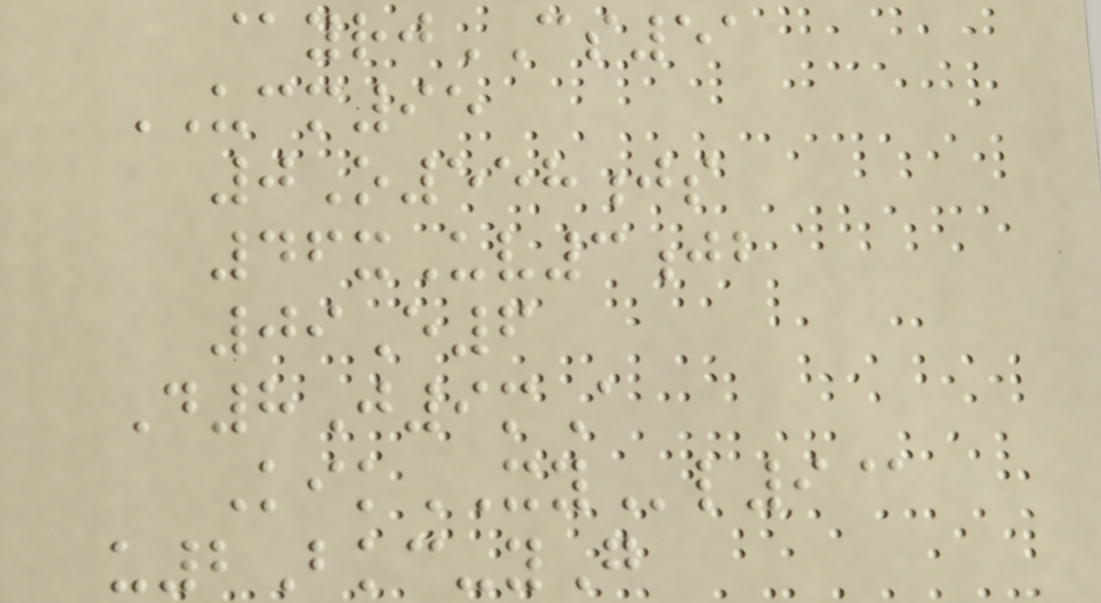@yrjCS51
UCM95
0O558js
46xUv3jb
09E6
D8J9mA
KikXYl9@
u2Bkc-yG
